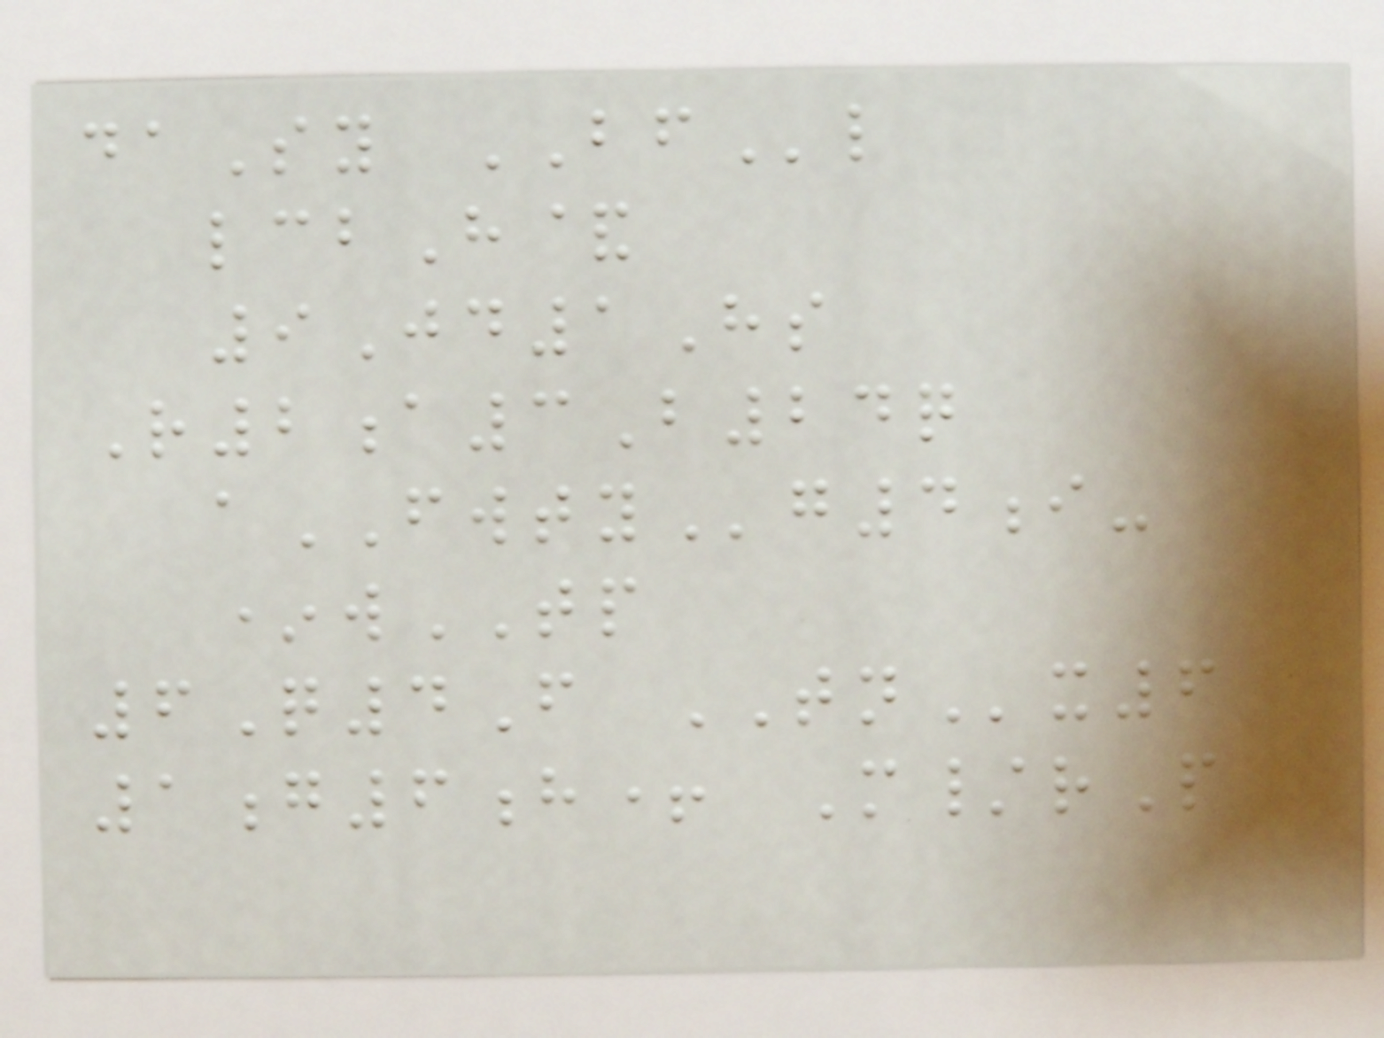daSy BFl
lcbH&
9Jd1Hs
R2a3B24q
aFWTYg4i-
*wTP
6Q4F TNx6
1g6h+ M/rP
